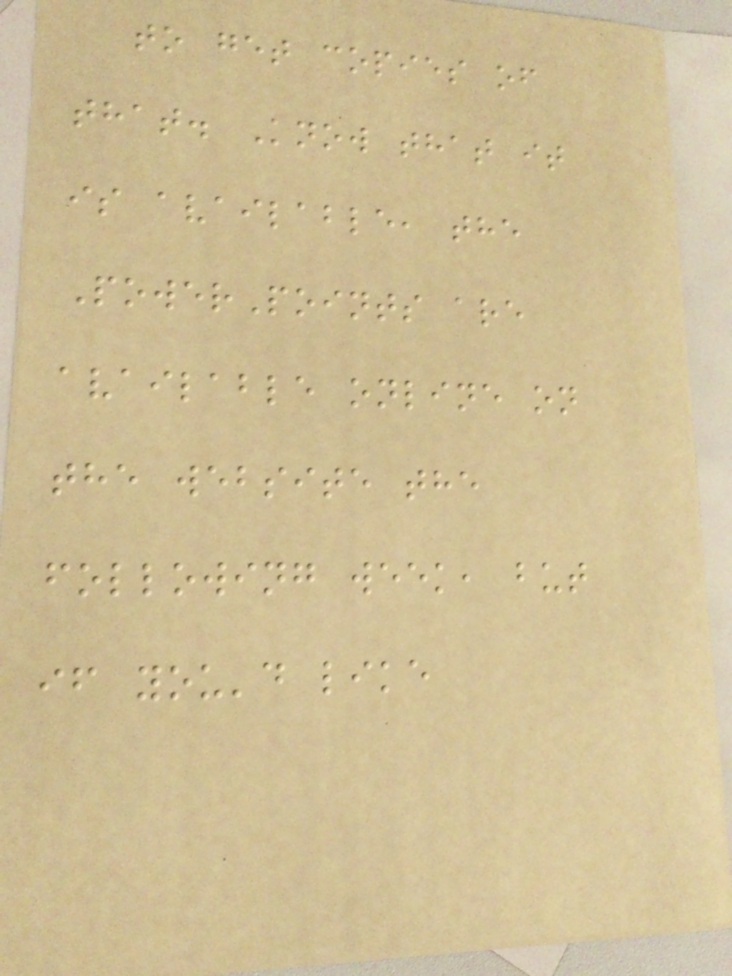to get copies of
that. Know that it
is available, the
PowerPoints are
available online on
the website the
following week, but
if you'd like
